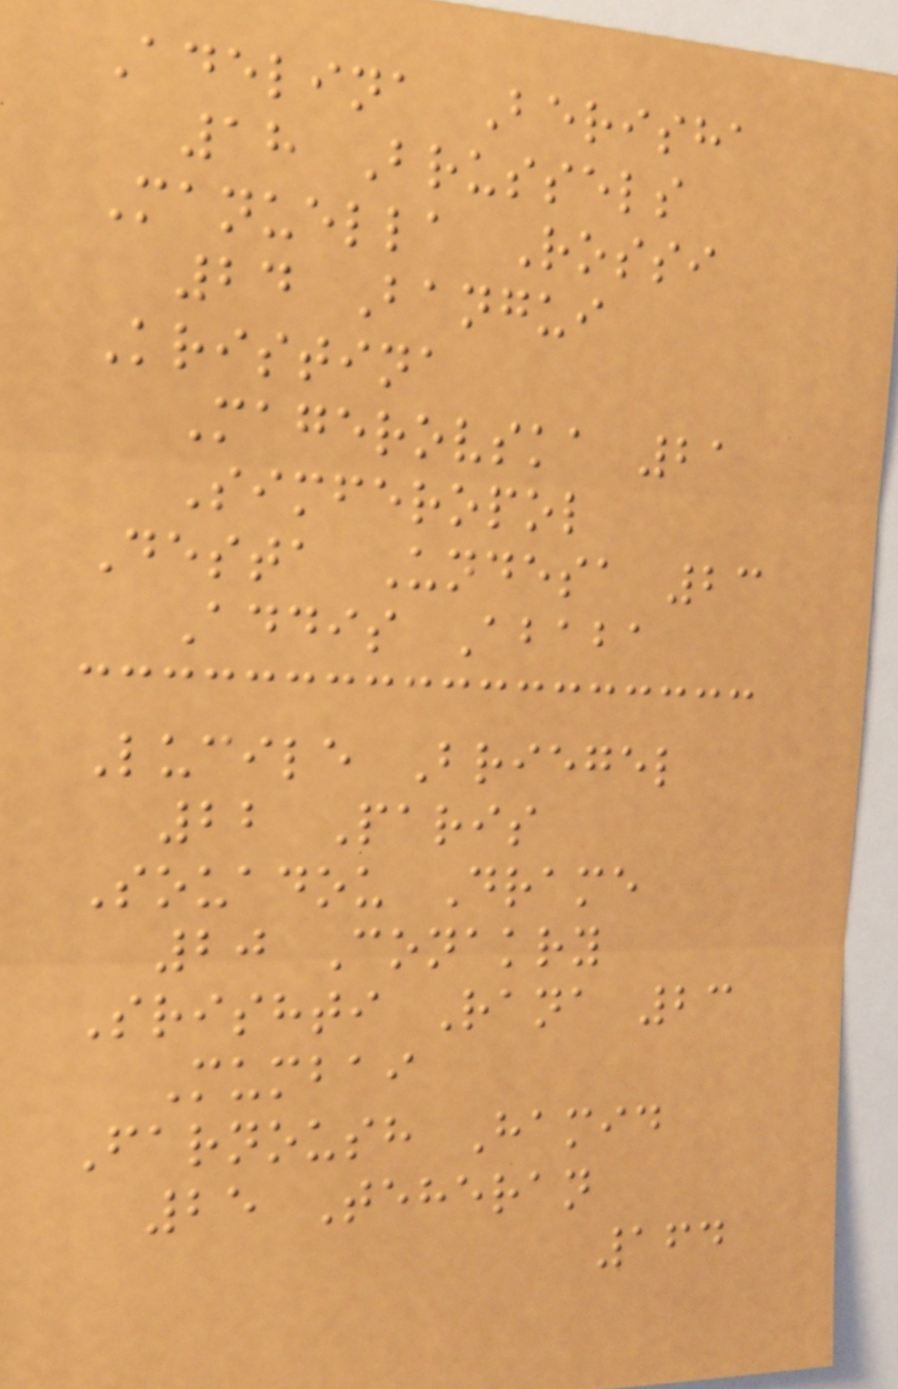Adelina Berisha
18 Brussels
Manuella Rossi
24 Bangui
Kristina
Magerovska 21
Simferopol
Desta Undesa 23
Addis Ababa
Lucile Briegel
22 Paris
Souadou Drame
20 Conakry
Srishti Rana 23
Mumbai
Farnoush Hamid
25 Teheran
164
